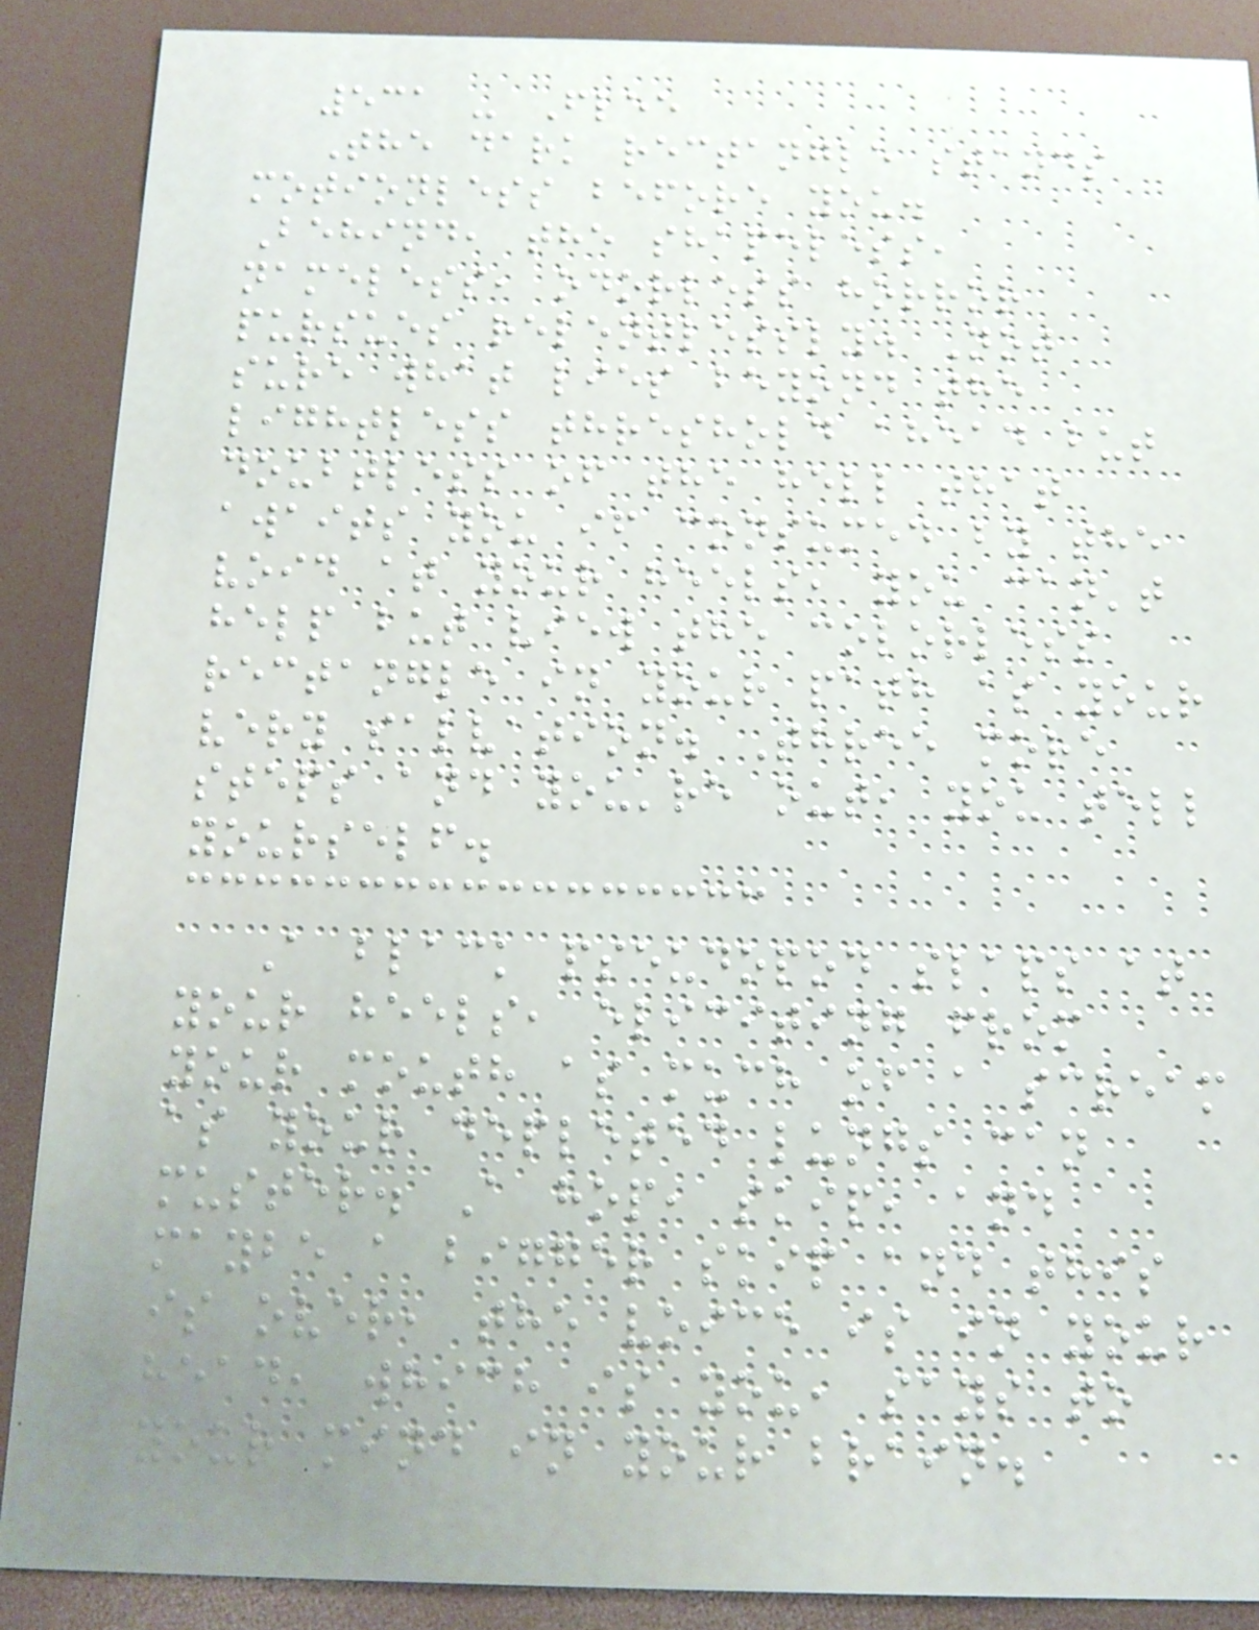531 - Flee
The dark rectangle stands
motionless before you.
Behind, the shapeless,
nameless, odorless horror
pursues relentlessly. Not
sure what lies beyond the
lightless threshold ahead but
doubtless of the hell that
awaits you if consumed by the
void at your heels, you can't
help but view the colorless
rectangle in your path as your
very salvation. Three more
steps and you're out, you tell
yourself.
A black pseudopod slaps at
your heels, eliciting from
your mouth as much of a scream
as your depleted lungs can
muster. A hop, skip, and
maybe a bigger skip and this
is over, the voice is in your
head, which is you, says to
your mind in your brain.
